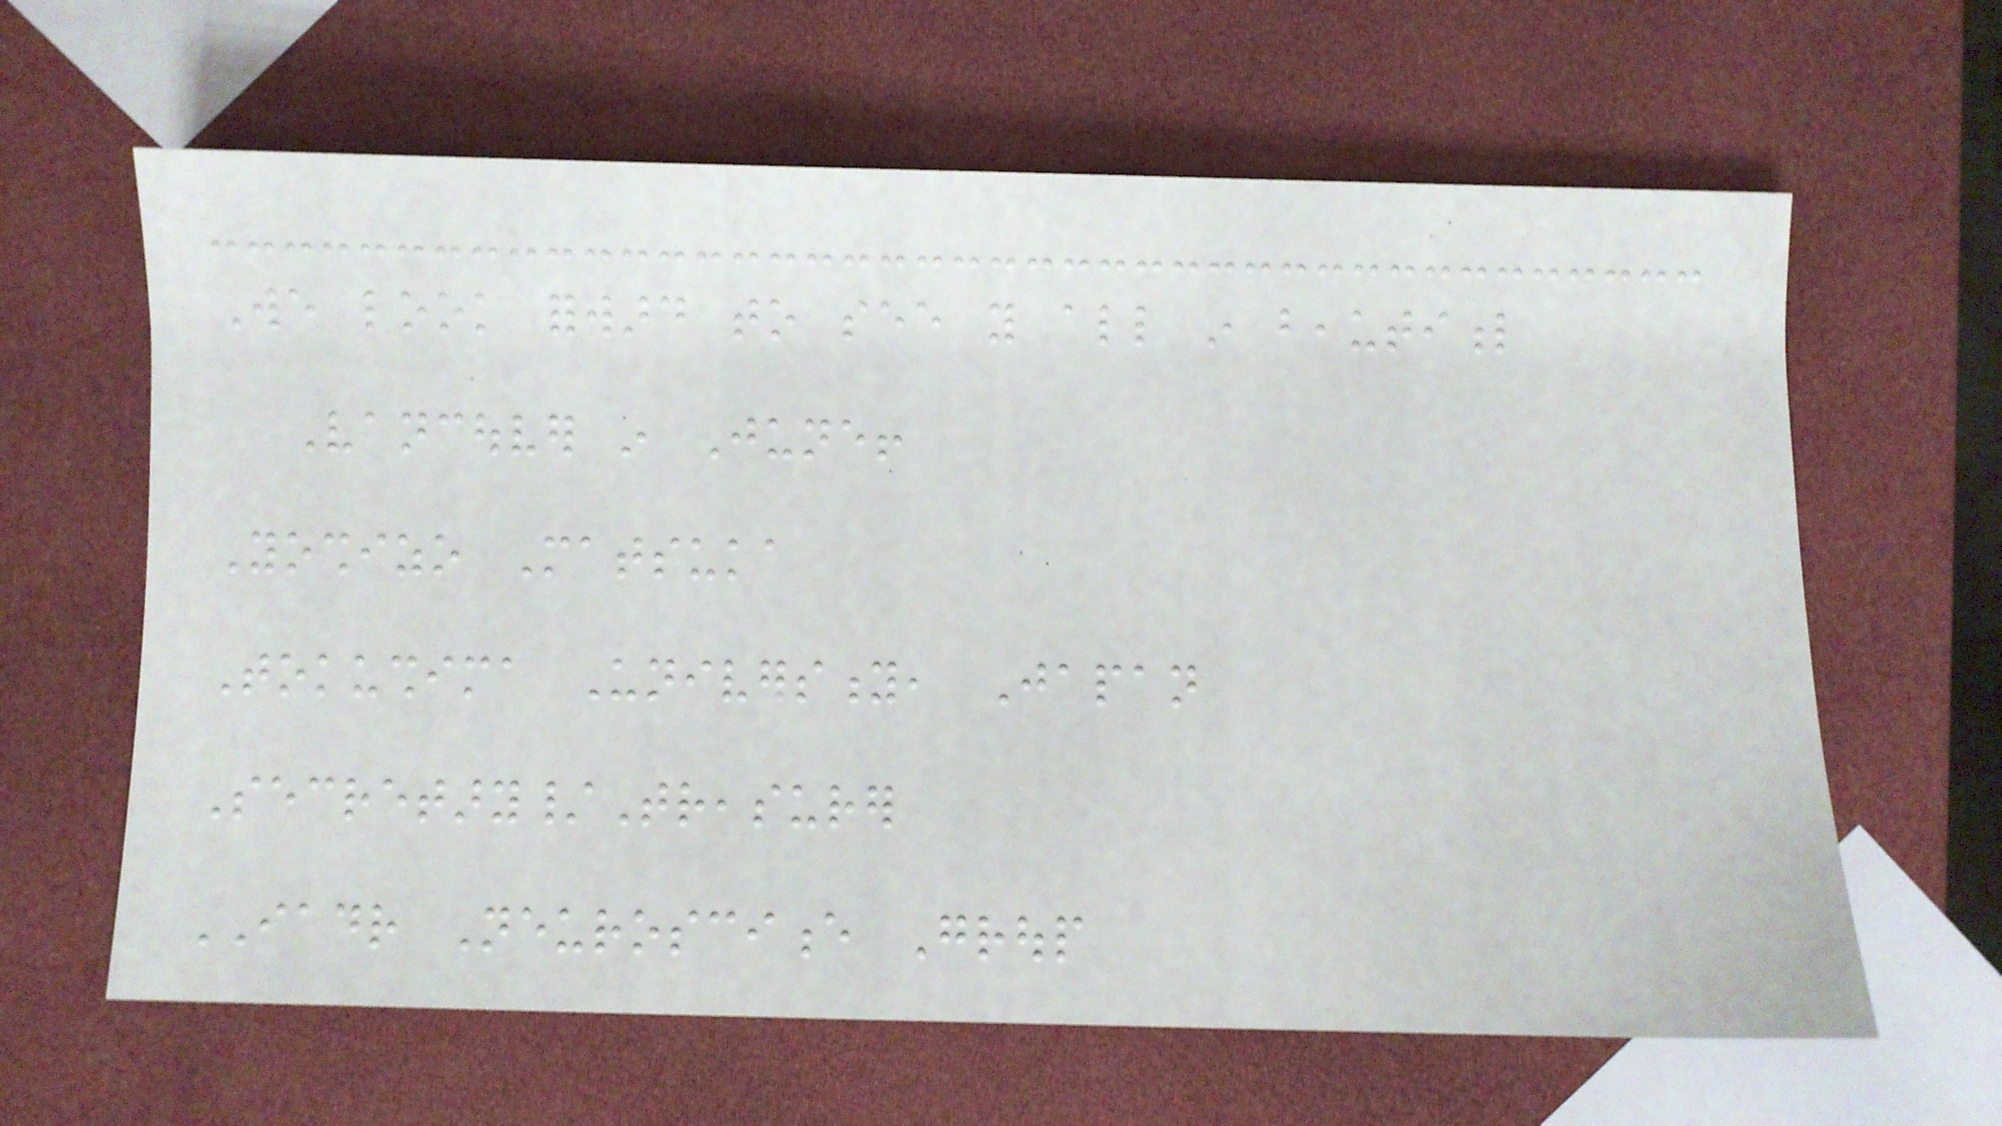We look forward to see you all in beautiful
Vancouver in June!
Yoshizo Matsuka
Tokushima University, Japan
Secretary/Treasurer
IADR Neuroscience Group
